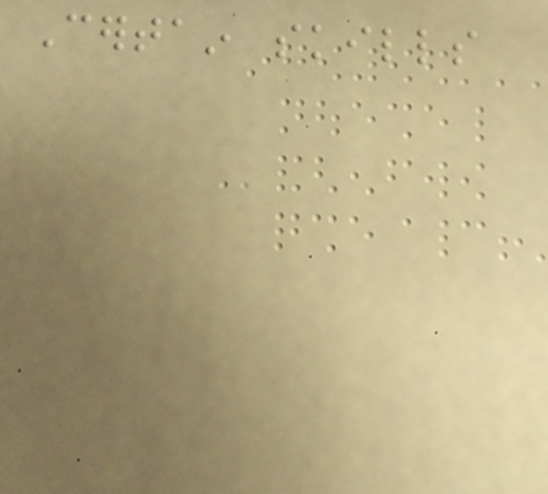Certain skills
